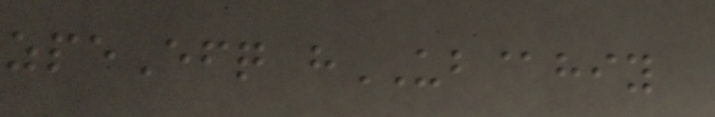zpeEfq hUB@hiy
